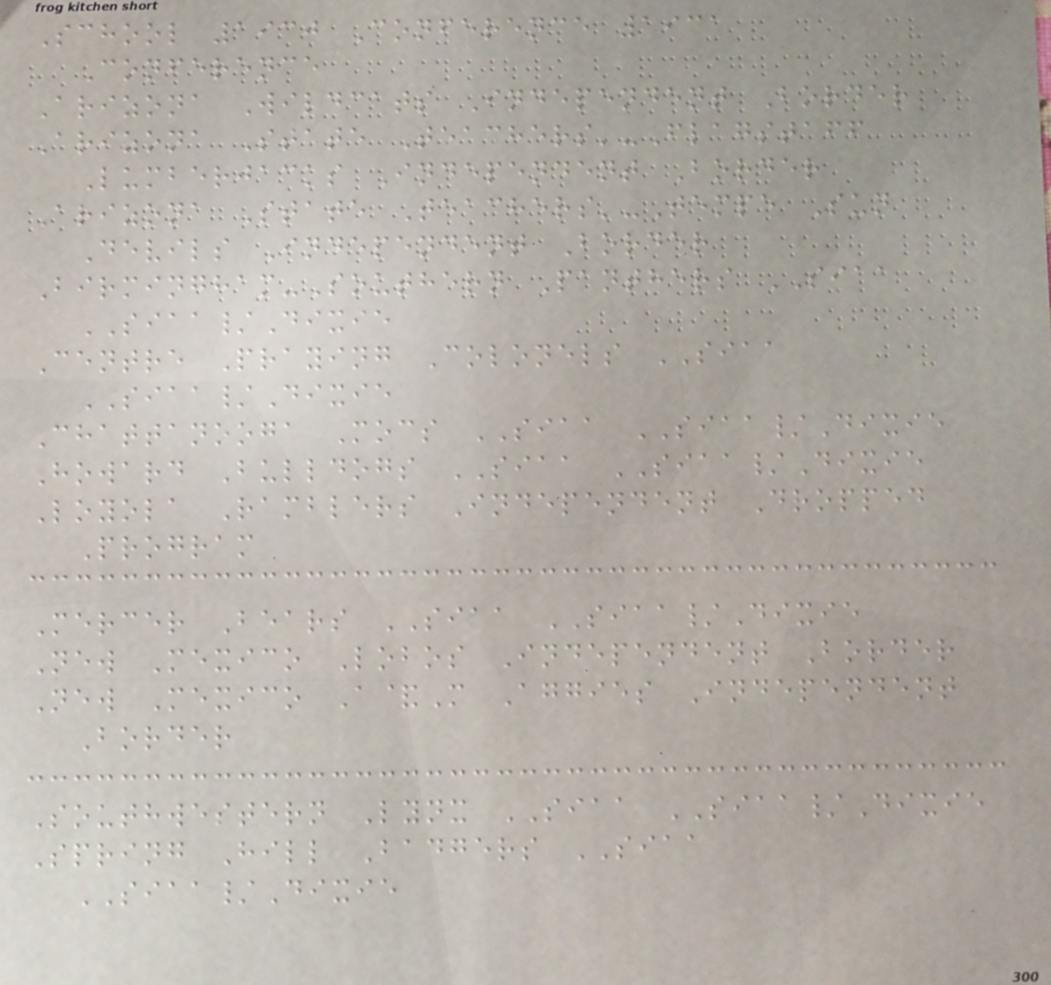School 1930 Conference 1931
Conference
Arizona Wildcats Independent Border
Arizona State Teachers'-Flagstaff
Lumberjacks Independent Border
Arizona State Teachers'-Tempe Sun
Devils Independent Border
Birmingham-Southern Panthers SIAA
SIAA/Dixie
Centre Praying Colonels SIAA
SIAA/Dixie
Chattanooga Mocs SIAA SIAA/Dixie
Howard Bulldogs SIAA SIAA/Dixie
Loyola Ramblers Independent Dropped
Program
Mercer Bears SIAA SIAA/Dixie
New Mexico Lobos Independent Border
New Mexico A&M Aggies Independent
Border
Southwestern Lynx SIAA SIAA/Dixie
Spring Hill Badgers SIAA
SIAA/Dixie
